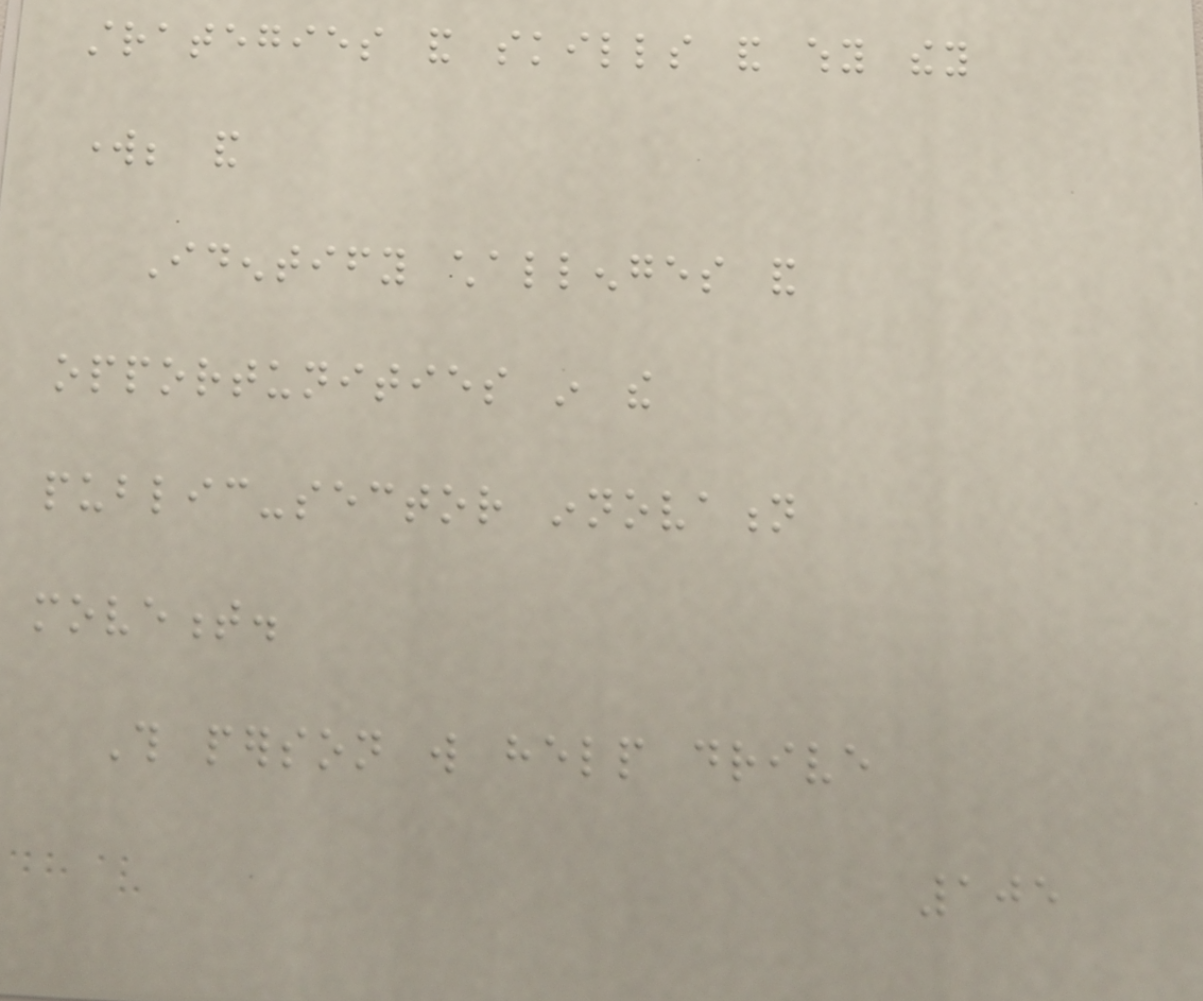strategies and skills and why they
work; and
Identify challenges and
opportunities in the
public-sector innovation
movement.
This person will help drive
105
